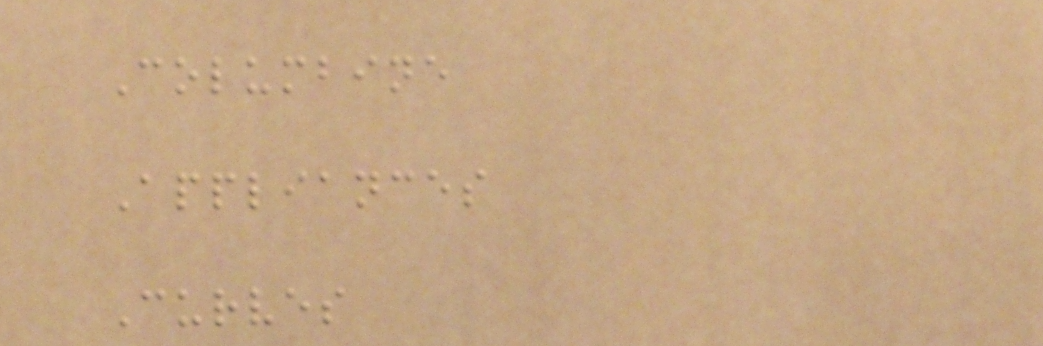Columbine
Appliances
Curves
